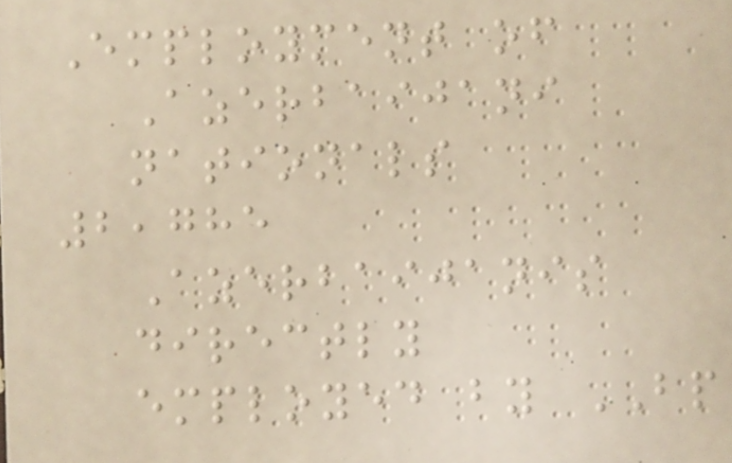Employment of
Azerbaijani
nationals
2,785
Azerbaijanis
directly
employed by BP
